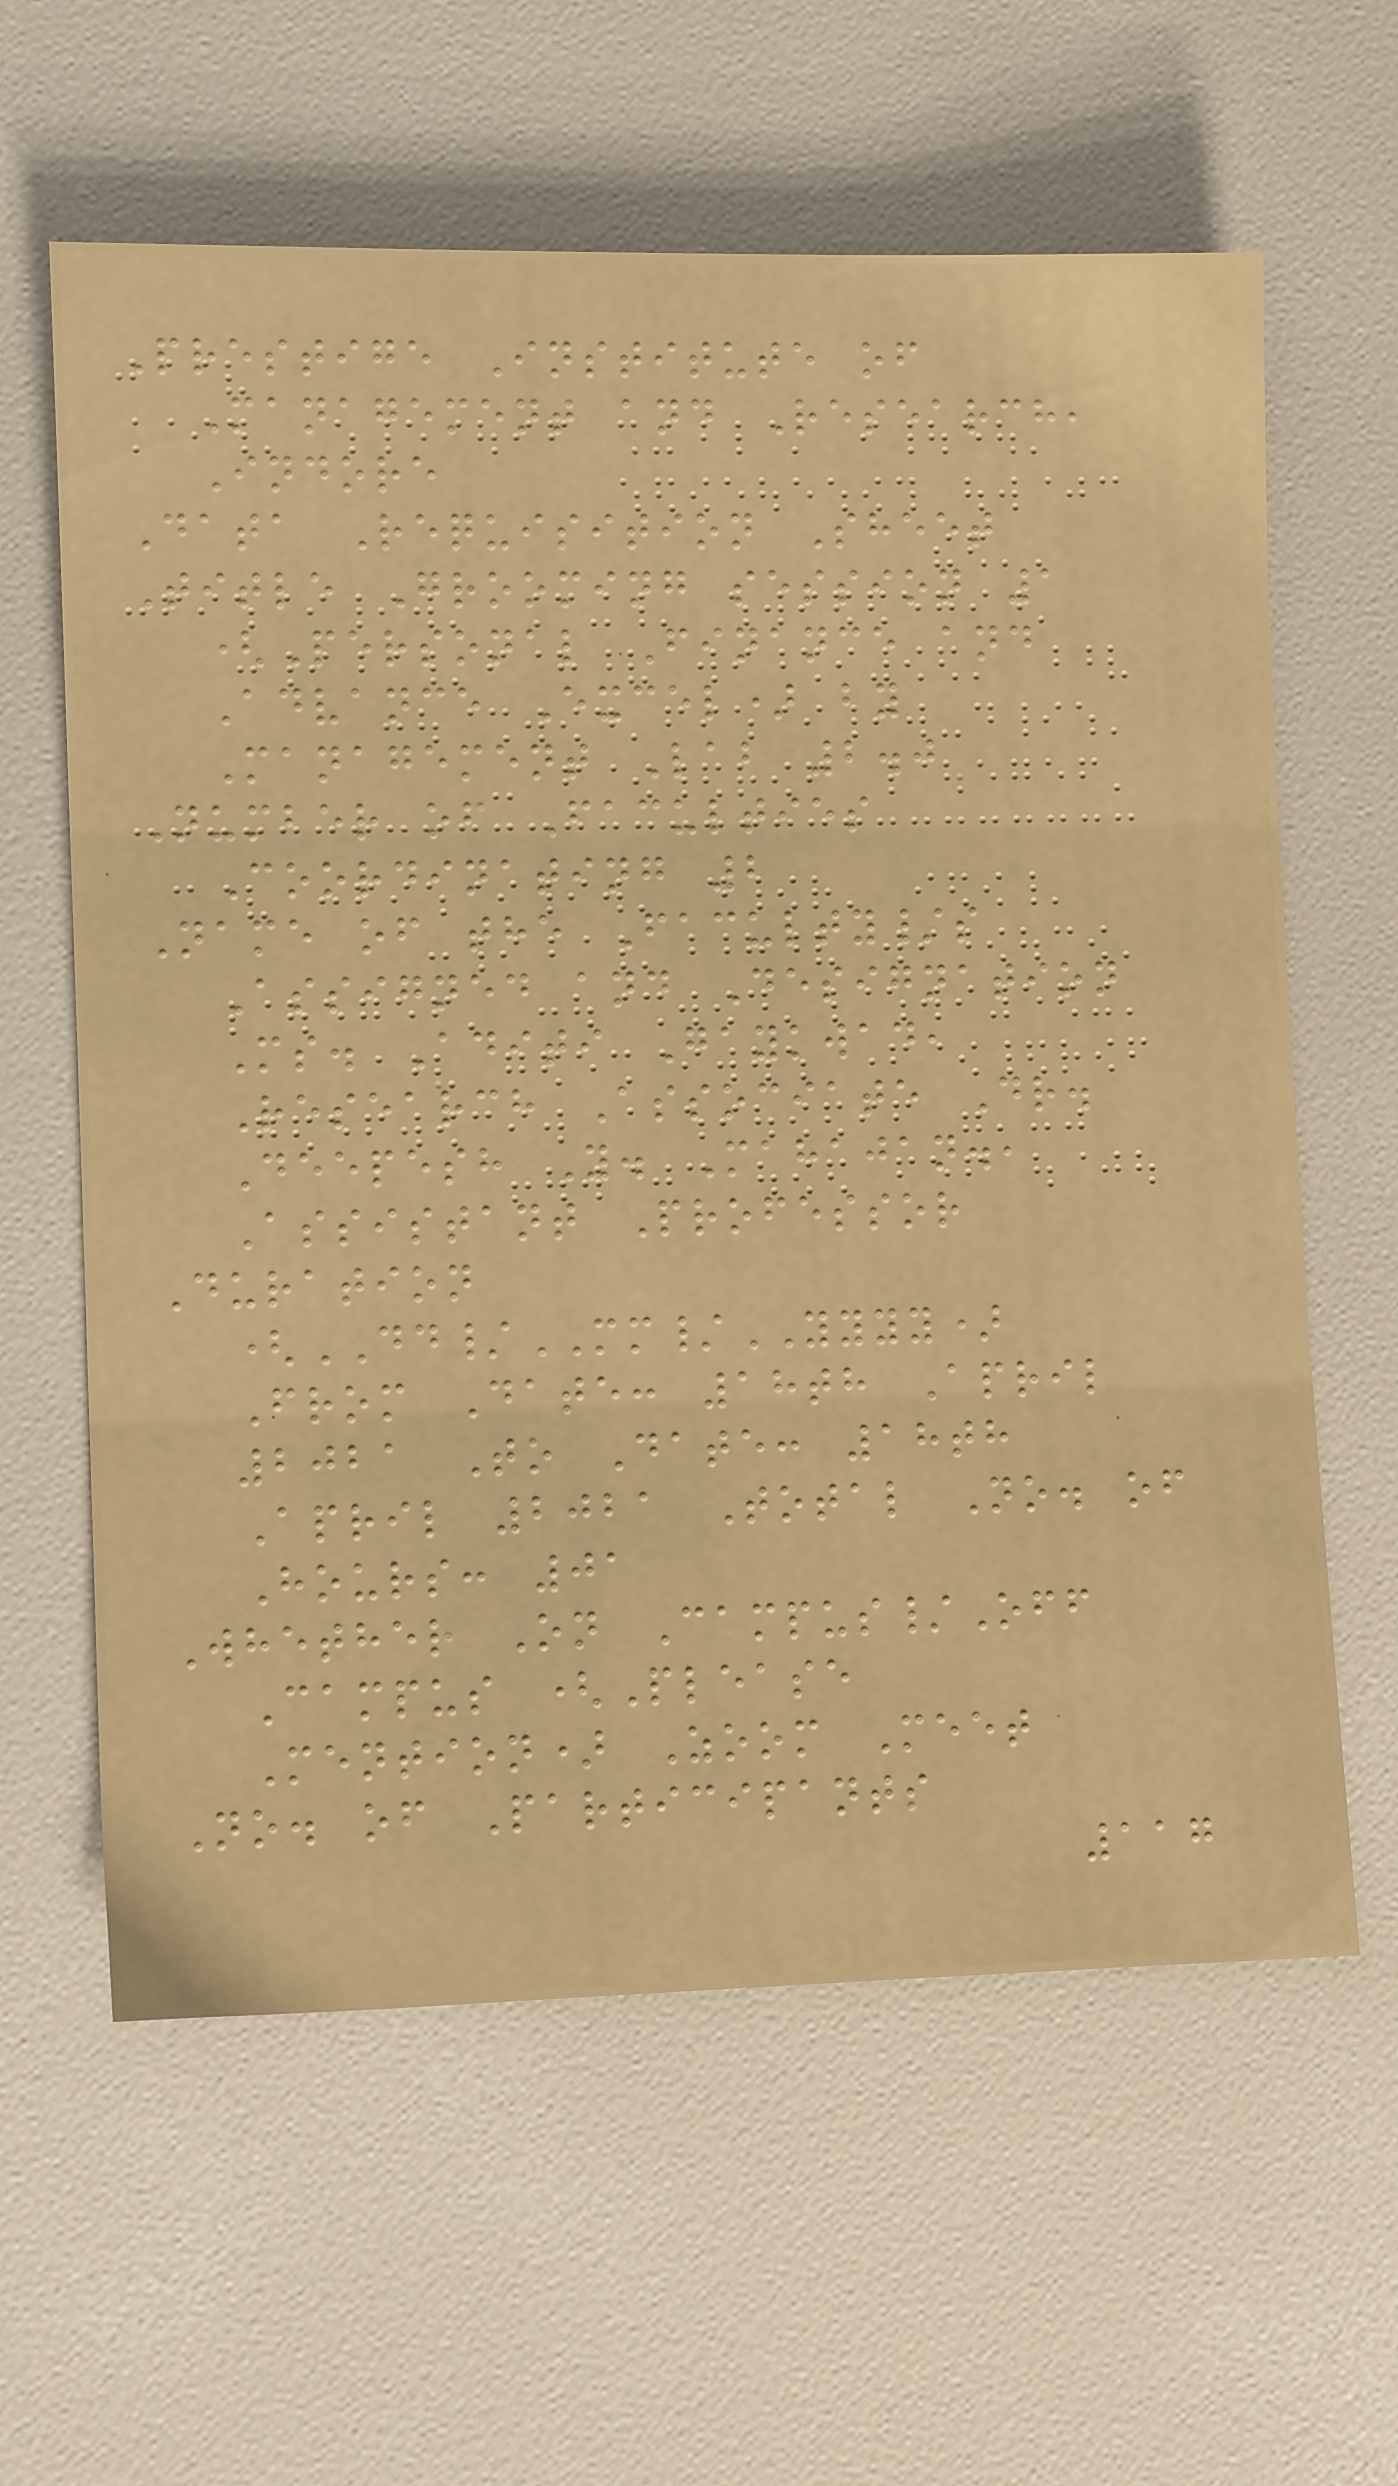Prestige Institute of
Management and Research,
Indore
Data Requisition Sheet
Title Grooming session 1
(Personal Finance and
Advance Excel) by
Management Lab 2.0
Number of Faculties
Coordinating 2
Name of the Faculty/s
Assigned and Designation
Ms. Aditi Gaykwad,
Research Associate Dr.
Deepesh Y. Mahajan.,
Assistant Professor
Duration
(DD/MM/YYYY)
From Date: 18th April
2021 To Date: 18th
April 2021 Total No. of
Hours: 01
Whether On Campus/Off
Campus (Please
Mention) Zoom Meet
No. of Participants
117
